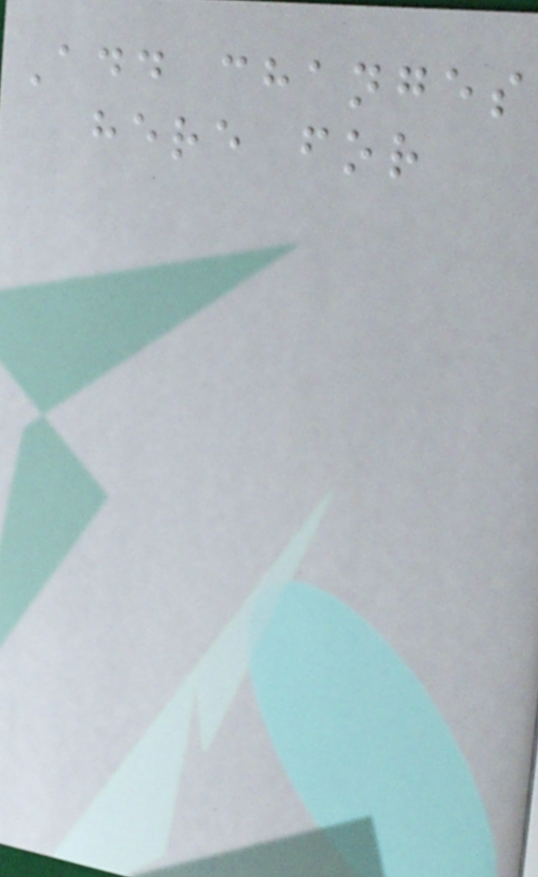Add changes
here for
